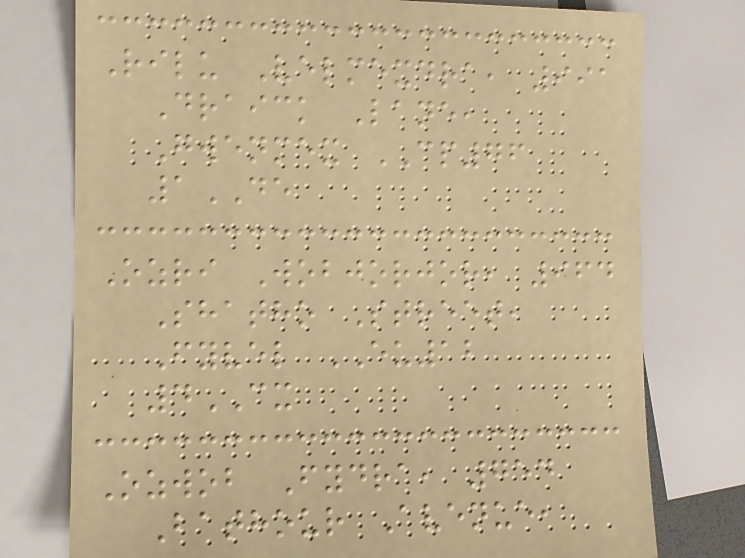Rilu Velmexdra, 991
Draick Lane,
Gwenmex CP76
1DE
Ozri Wobjorjor, 964
Shatho Street,
Fyvel EU12
4CX
Ozwob Fydra, 754
Bathour Avenue,
